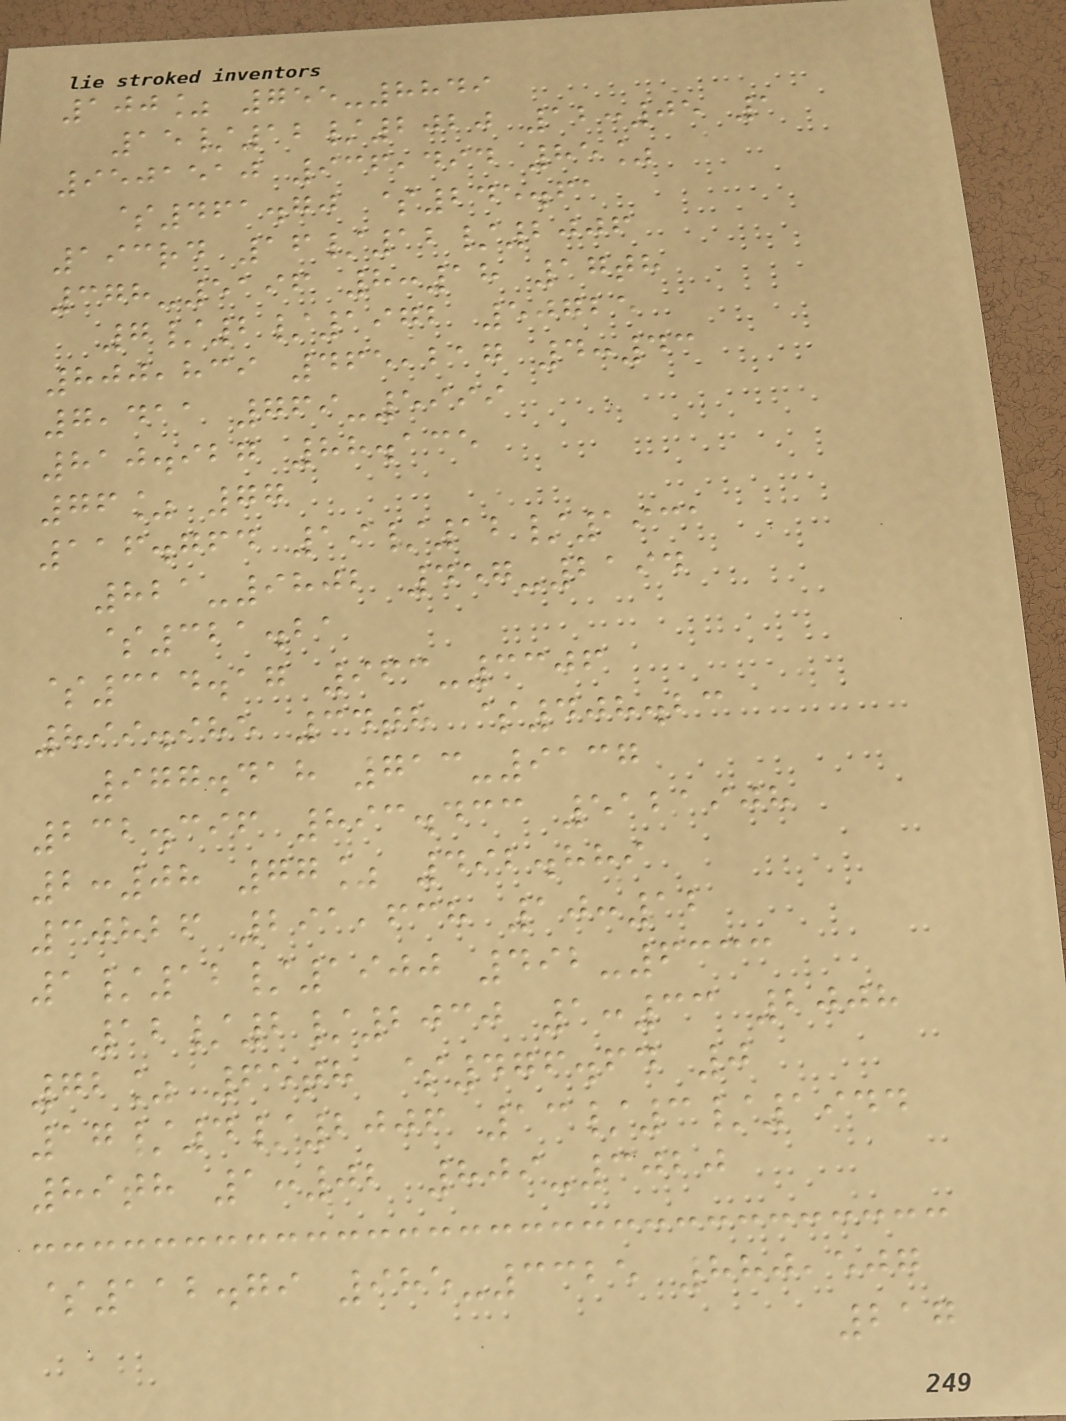100% 755-8849
15/12/2020 12:05 1
9501510 936,494 85%
$461.70 $245.61
193rd 16/12/2006
378-5196 8:18 17th
7/2/1972 50725
800,839 465,217 4:43
7,411 769-5999
810.927 88.135
76% 77
116.764 19/12/1931
821-9802 457-2194
$321.21
$314.17 963-3306
899.985 34th $408.23
977.418 713-9137
232.396 893.433 5121908
2:08 77% 492.889
30826 291,638 10:12
1/12/1900 492-6333
12/2/2030 1:33 2008
72% 65th $476.64 0
17/4/2006 13/3/1944
89th 1:02 809-3020
$112.79 985-3325 880,507
217
